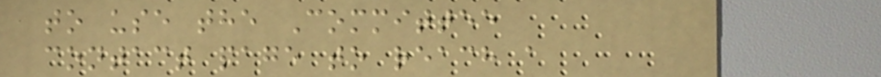to use the Committee
contact page to reach a
